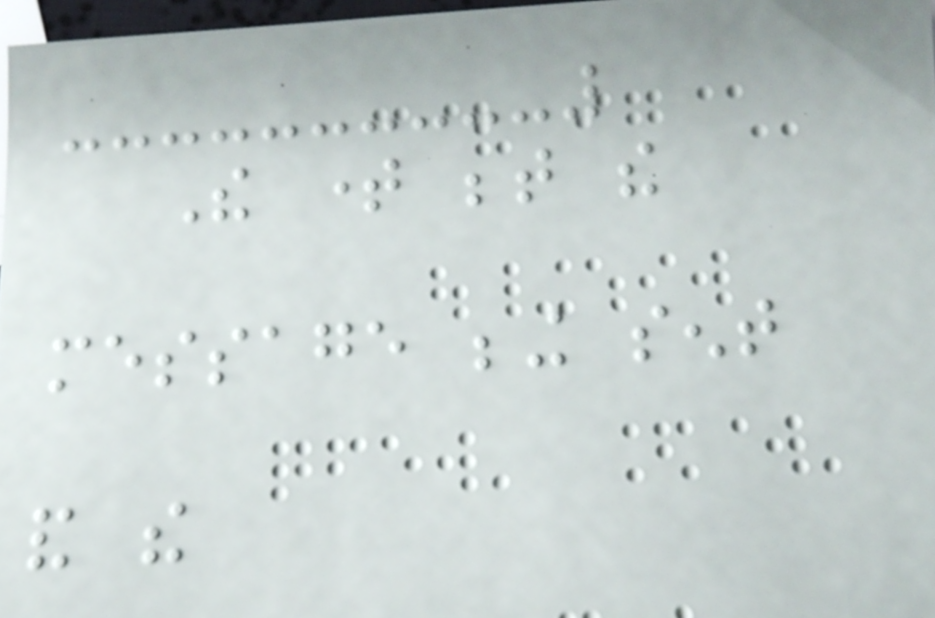The time between the
message being sent
and the
